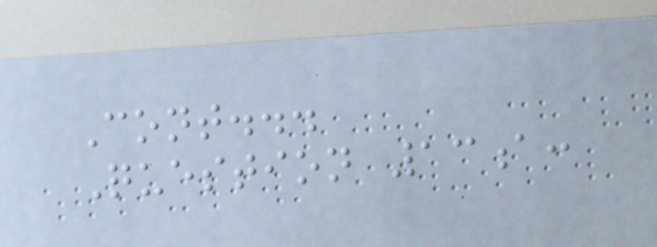Cont...
Question 13a:
